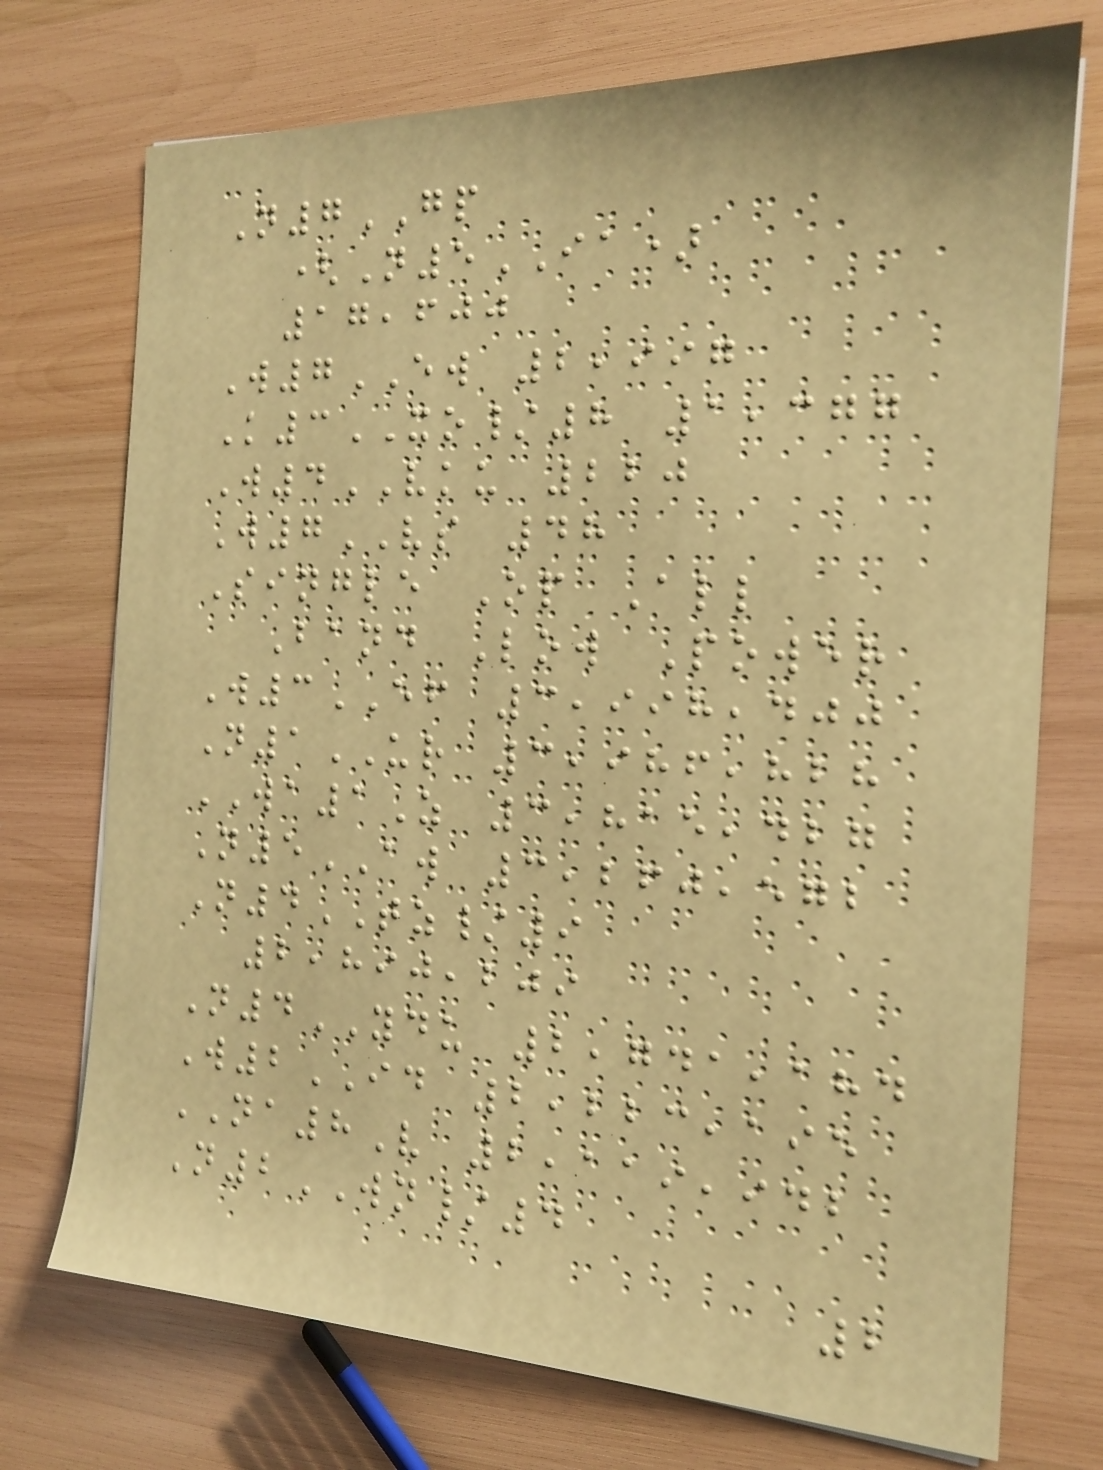N7GP
(N5IA)
17,600
W7EW 2,997
K3XO/8 1,377
W4VKU 220
W7VS 48
Single Op All
Band Low Power
W3EF 3,998,400
N1UR 3,986,828
WA1Z 3,815,427
N5AW 3,260,572
N4TZ/9
2,890,209
N4YDU 2,741,184
W2ID 2,223,195
NA8V 2,119,942
N2WN/4
2
